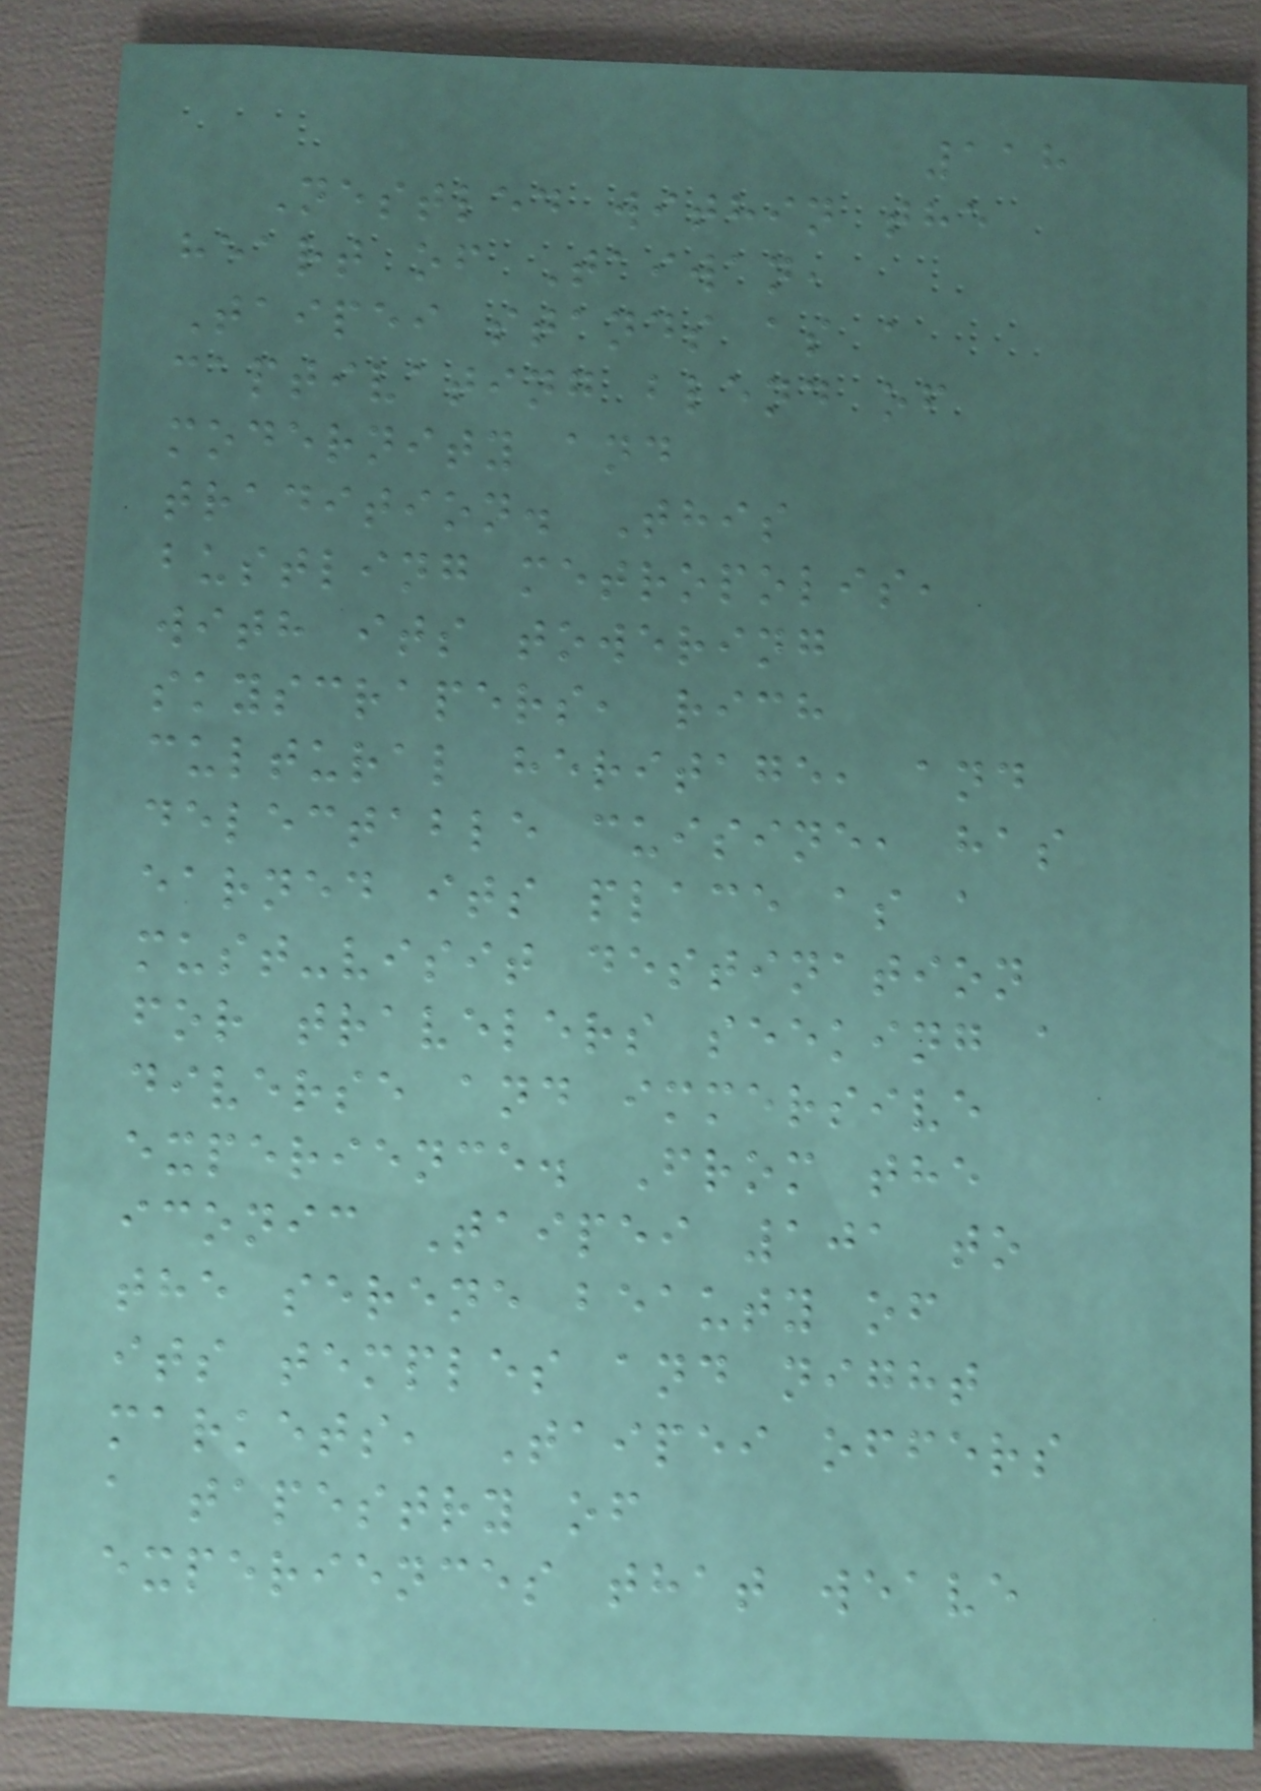118
Nestled within the
heart of Taiwan,
Taipei stands as a
captivating blend of
modernity and
tradition. This
bustling metropolis,
with its towering
skyscrapers, rich
cultural heritage, and
delectable cuisine, has
earned its place as a
must-visit destination
for travelers seeking a
diverse and immersive
experience. From the
iconic Taipei 101 to
the serene beauty of
its temples and night
markets, Taipei offers
a tapestry of
experiences that weave
